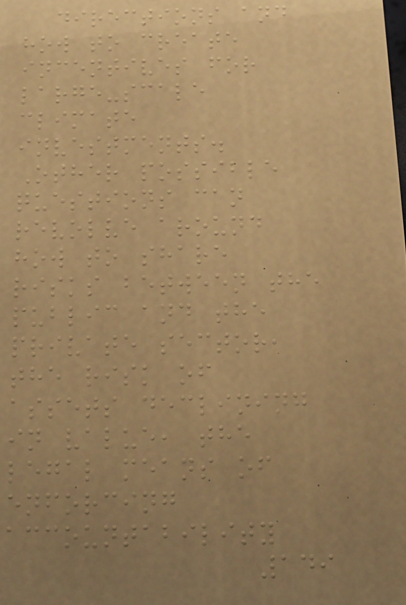directions and
how to create
incentives for
large-scale
climate
investments.
Other possible
questions can
revolve around
how to share
risks between the
public and the
private sector,
the risk of
assets declining
in value, the
legal means of
enforcing
accountability
149
